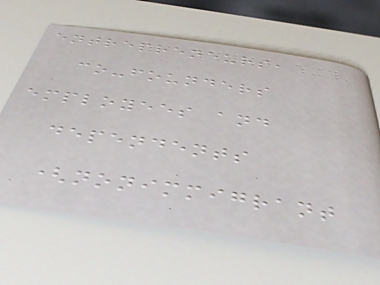entrepreneurs,
co-founders
employees and
dependents
(nonimmigrant
